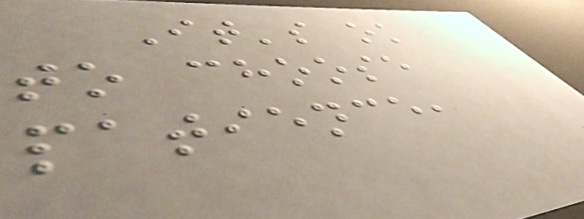It's ok
to choose
patience,
